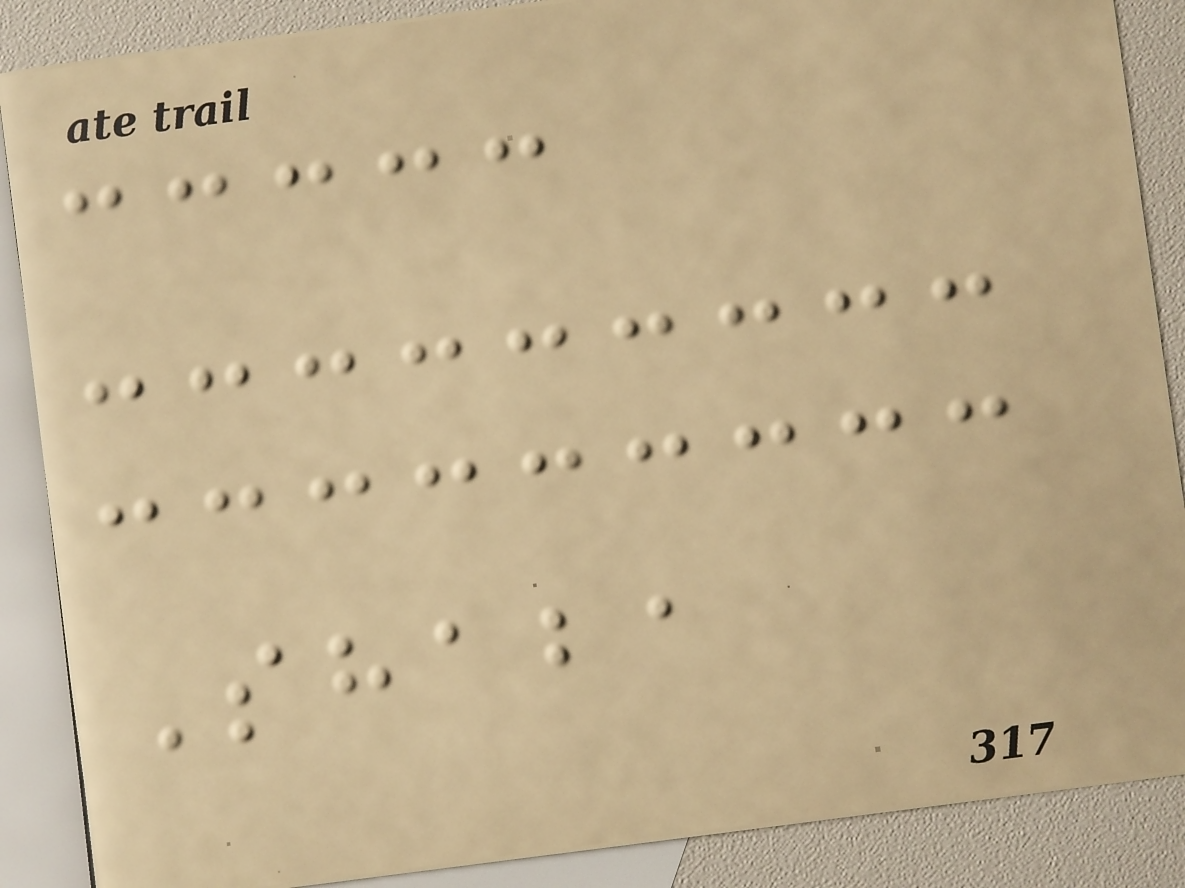Shaba
